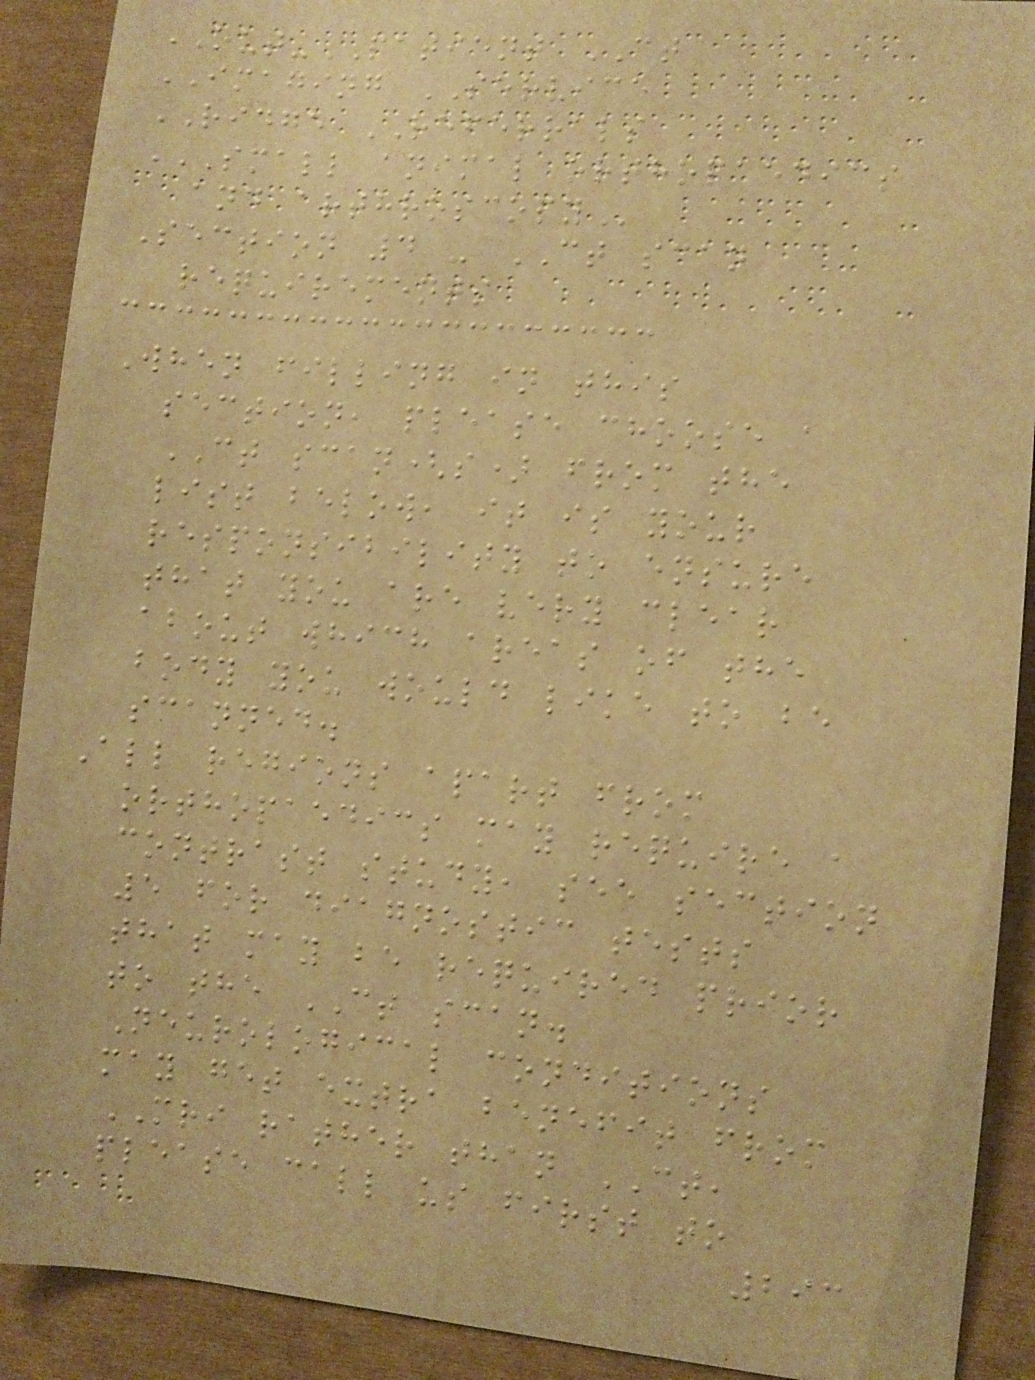OUT-PATIENT CT
IMAGING SERVICE
RIDGE REFERRALS
SMALL ANIMAL ORTHOPAEDICS
AND ARTHROSCOPY
Section 4 - CT scan
requirements
When filling in this
section, please choose a
CT scan(s) from the
list below, it is your
responsibility to ensure
that you are very clear
about which areas of the
body you would like to be
scanned.
All regions apart from
orthopaedics may require a
contrast study, see section
5 for diagnostic tests
that may be required prior
to the CT scan.
Neurological conditions
may get extra benefit from
MRI rather than CT,
please call us first to
293
